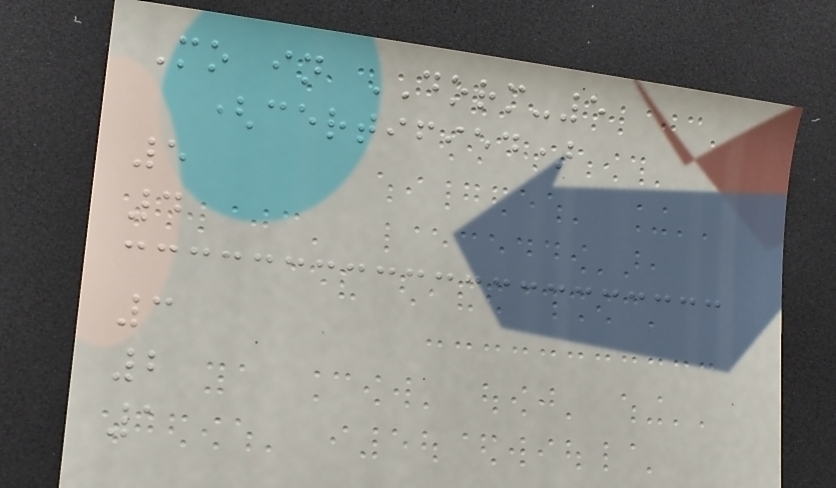Mo in DORM-5
(certified)
5
4
3
2
1
